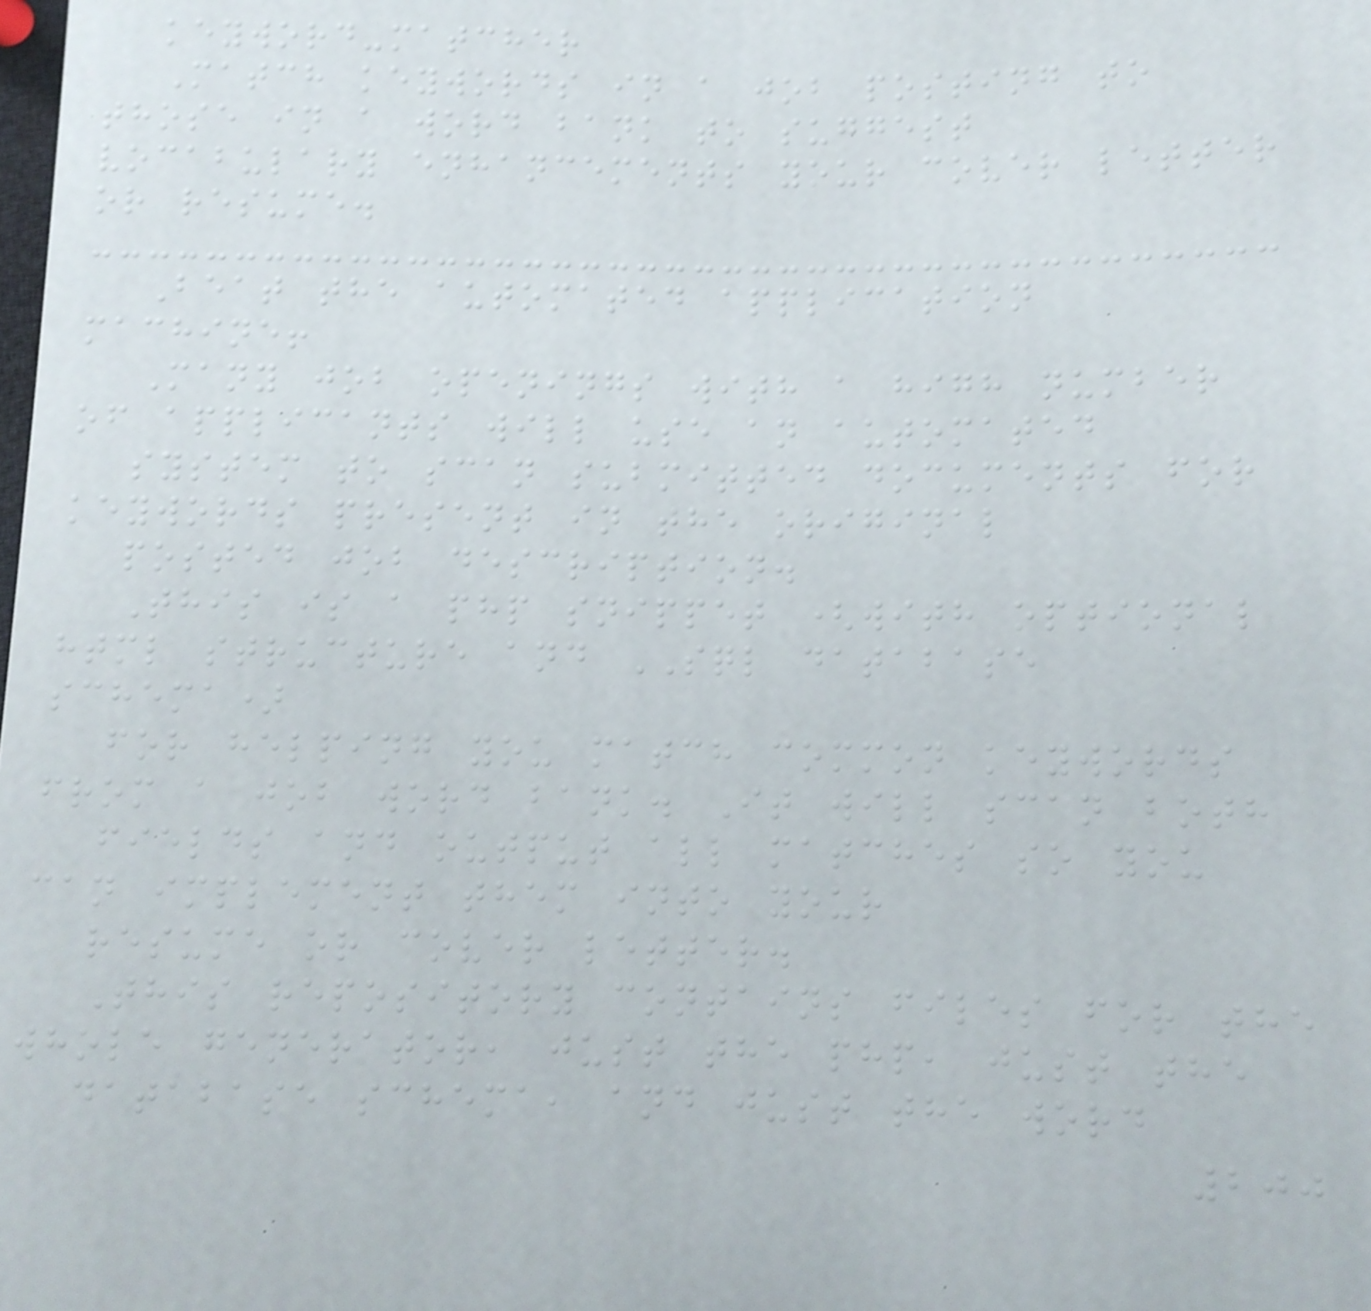keyword-matcher
Match keywords in a job posting to
those in a word bank to suggest
vocabulary enhancements your cover letter
or resume.
Beat the automated application
machine!
Many job openings with a high number
of applicants will use an automated
system to scan submitted documents for
keywords present in the original
posted job description.
This is a php snippet (with optional
html structure and SQL database
schema)
for helping you match common keywords
from a job word bank. It will scan both
fields and output all matches so you
can implement them into your
resume or cover letter.
This repository contains files for the
whole generator, just the php, just the
database schema, and just the word
200
